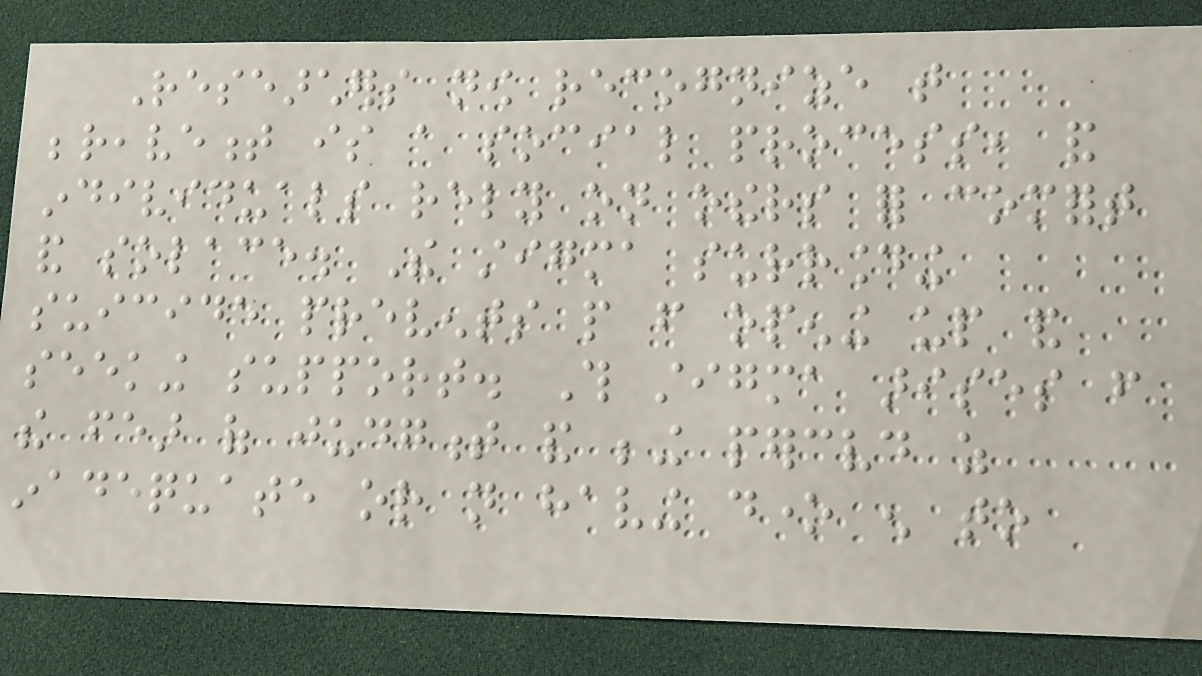Researchers now recognize that
bereavement is a social process, and
individuals rely on others for comfort
and solace. The stigma surrounding
suicide prevents people from opening up and
seeking support. This stigma arises from
the fear of judgment and being perceived as
inadequate or not having done enough to
